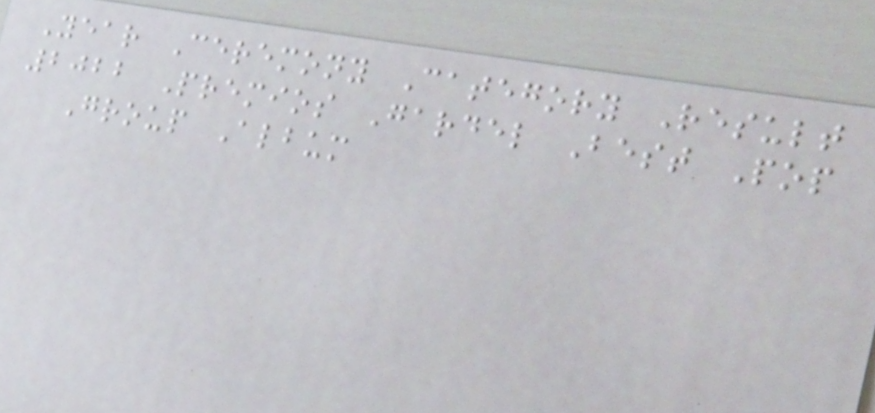Year Ceremony Category Result
2022 Premios Gardel Best Pop
Group Album
